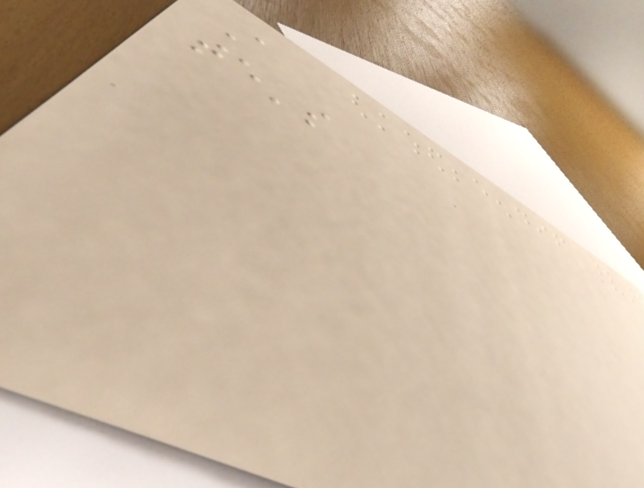A
te's
